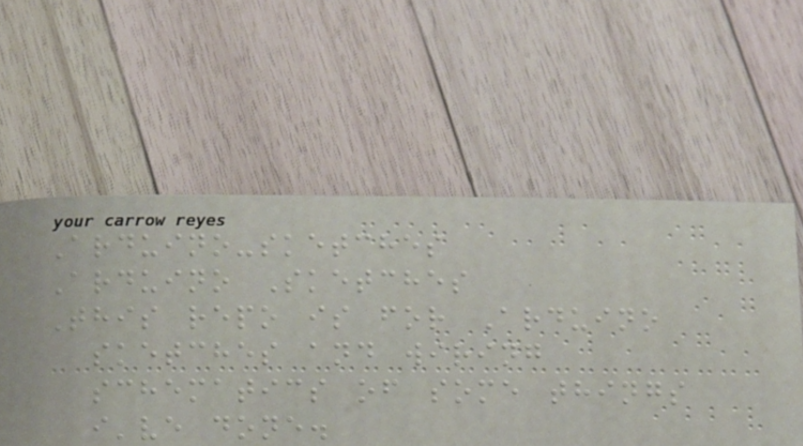Arduino-sketches
Arduino Sketches
This repo is for Arduino
sketches and wiring
schematics of some things
i've done.
